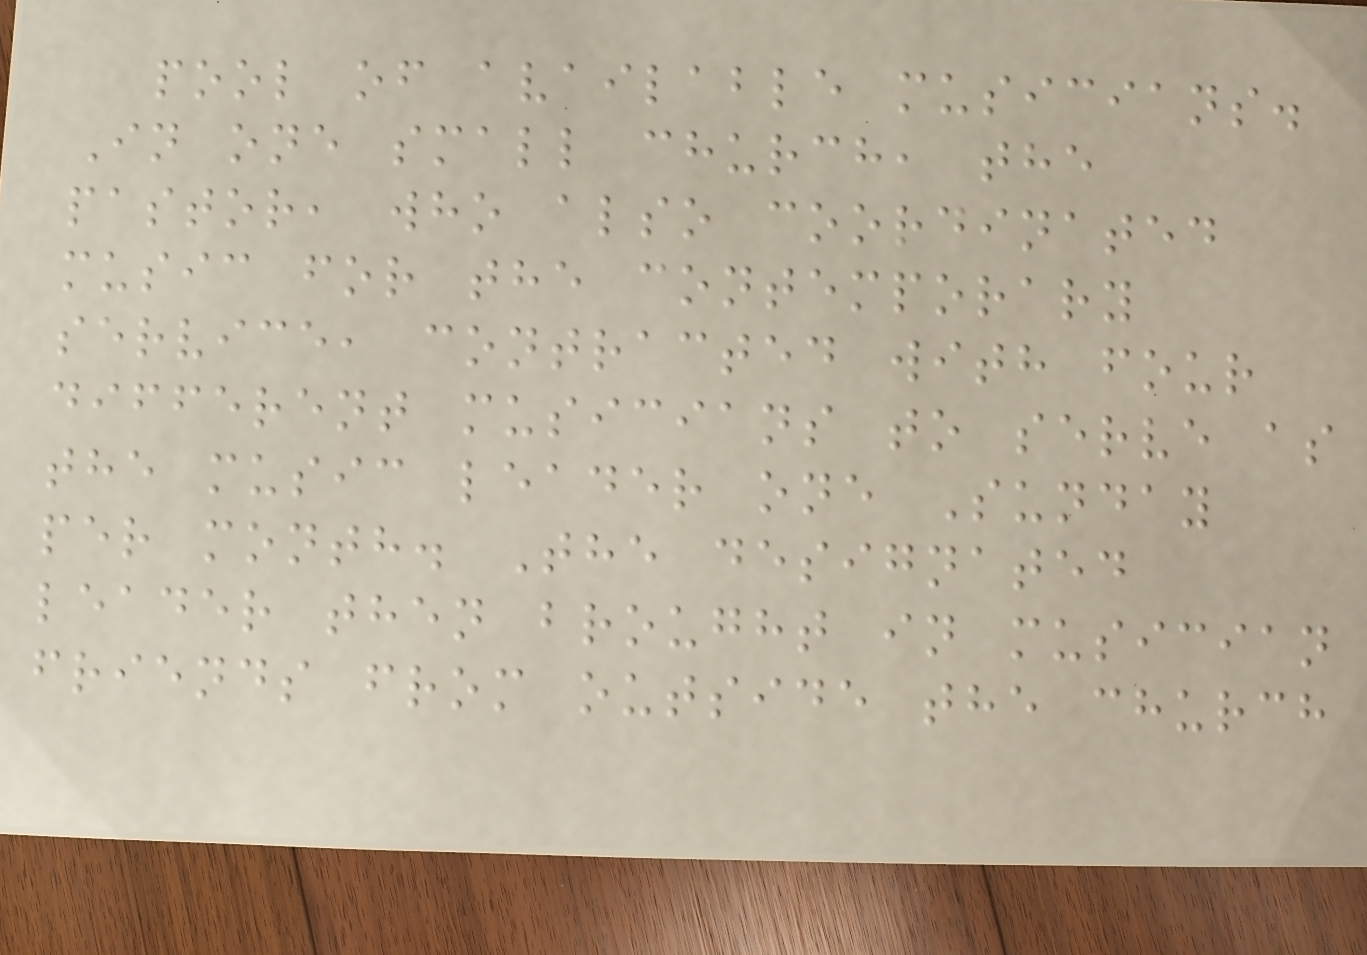pool of available musicians.
In one small church, the
pastor, who also coordinated
music for the contemporary
service, contracted with four
different musicians to serve as
the music leader one Sunday
per month. The designated
leader then brought in musician
friends from outside the church
